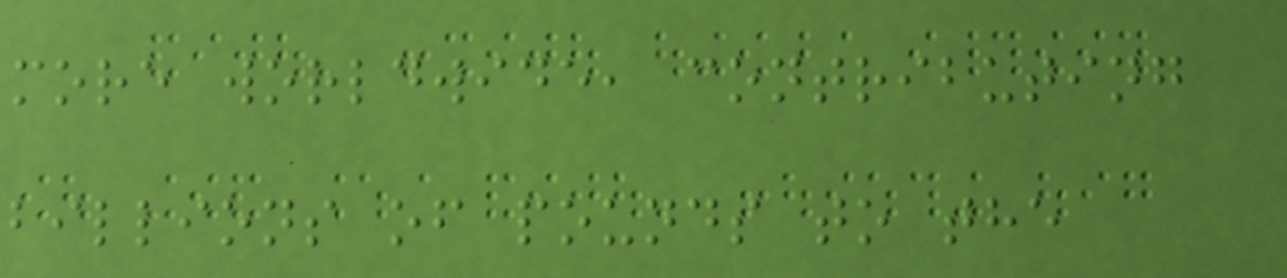more worldwide, contributing
billions of pounds to the
